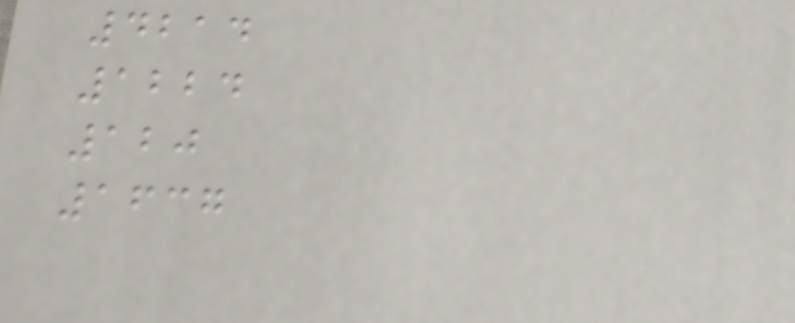4214
1224
120
1637
